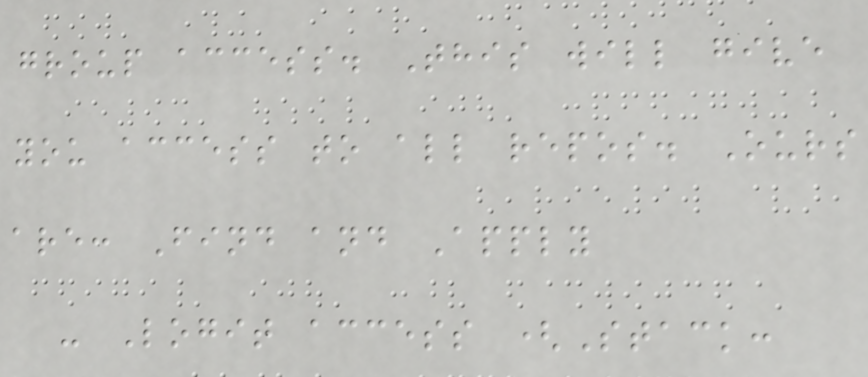group access. This will give
you access to all repos. Ours
are: Find and Apply
- Logit access (Stack:
